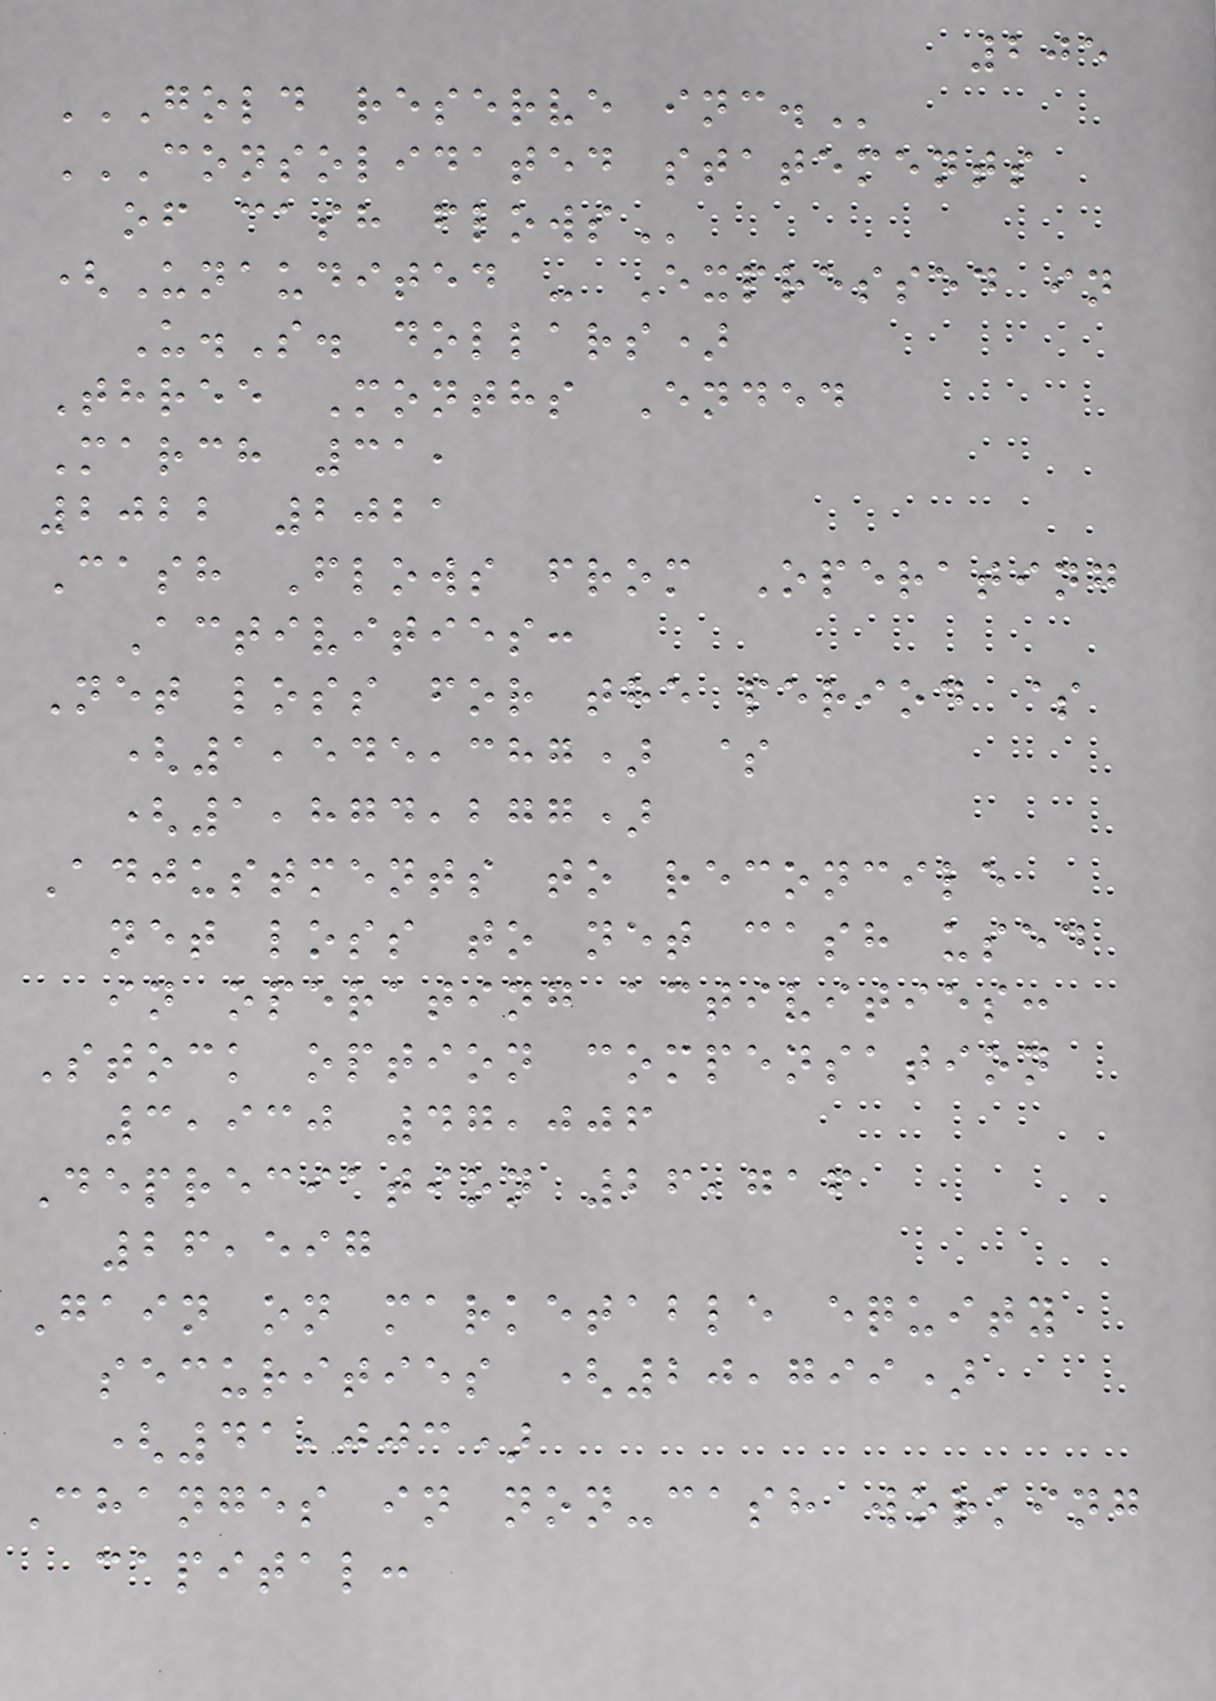205
GOLD RESERVE INC.
CONSOLIDATED STATEMENTS
OF CASH FLOWS
(Unaudited - Expressed in
U.S. dollars)
Three Months Ended
March 31,
2022 2021
Cash Flows from Operating
Activities:
Net loss for the period $
(1,545,387) $
(1,874,277)
Adjustments to reconcile
net loss to net cash used
in operating activities:
Stock option compensation
3,930 47,006
Depreciation 26,716
26,597
Gain on marketable equity
securities (20,799)
(41,003)
Changes in non-cash working
capital:
